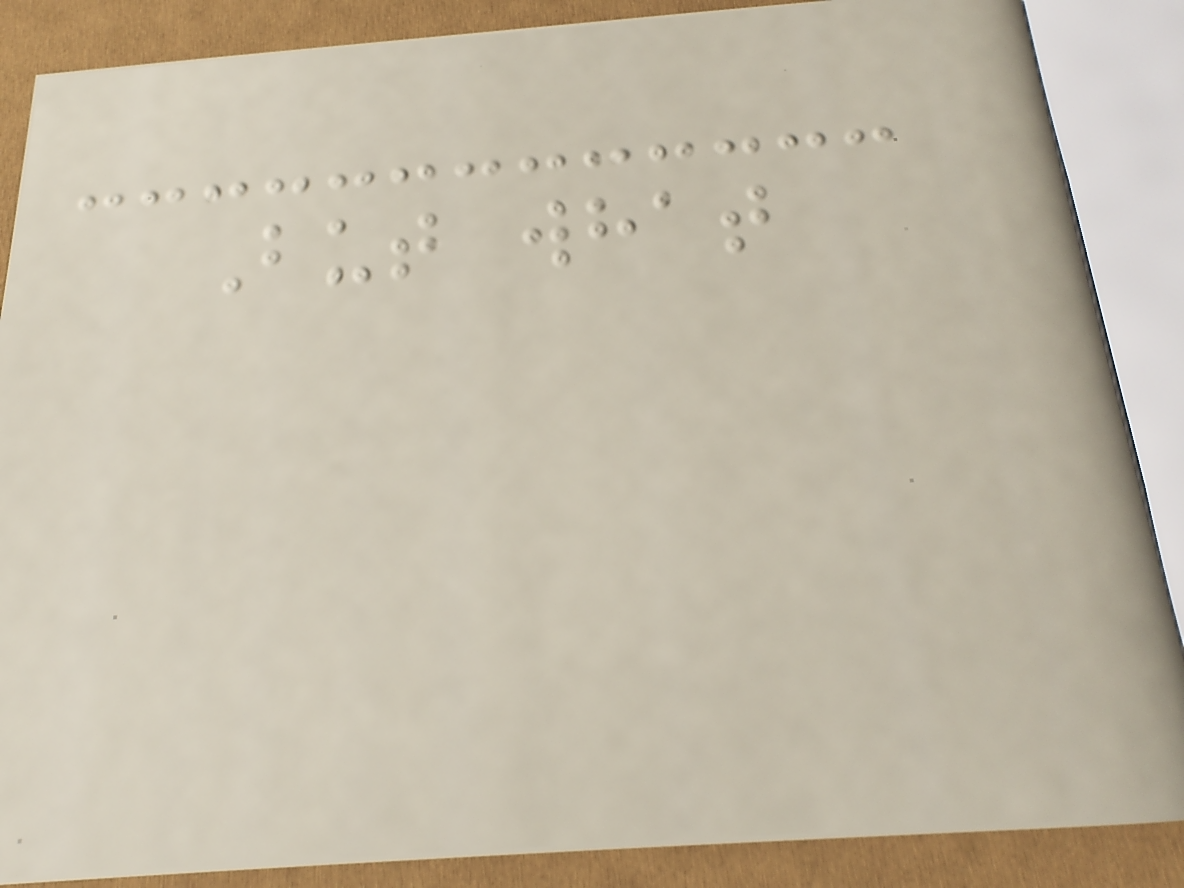But what
